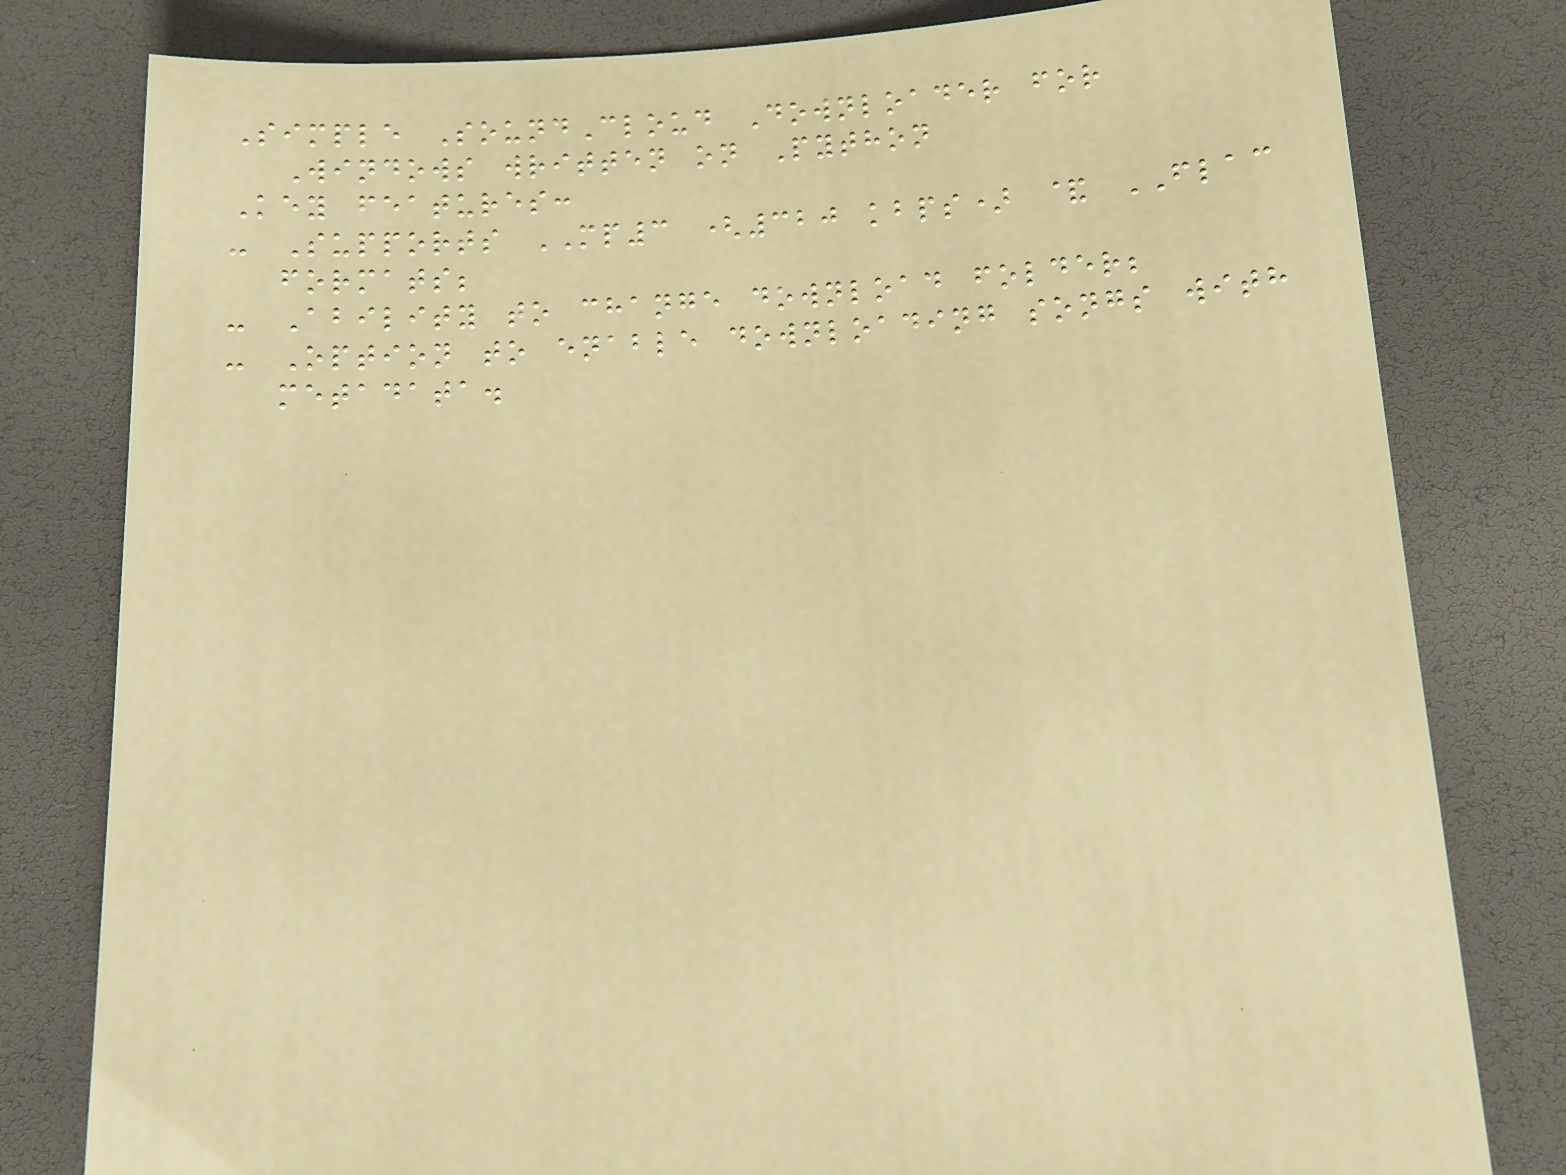Simple SoundCloud Downloader for
Windows written on Python
Key features:
- Supports MP3 (320 kbps) & FLAC
formats;
- Ability to change download folder;
- Option to enable downloading songs with
metadata.
